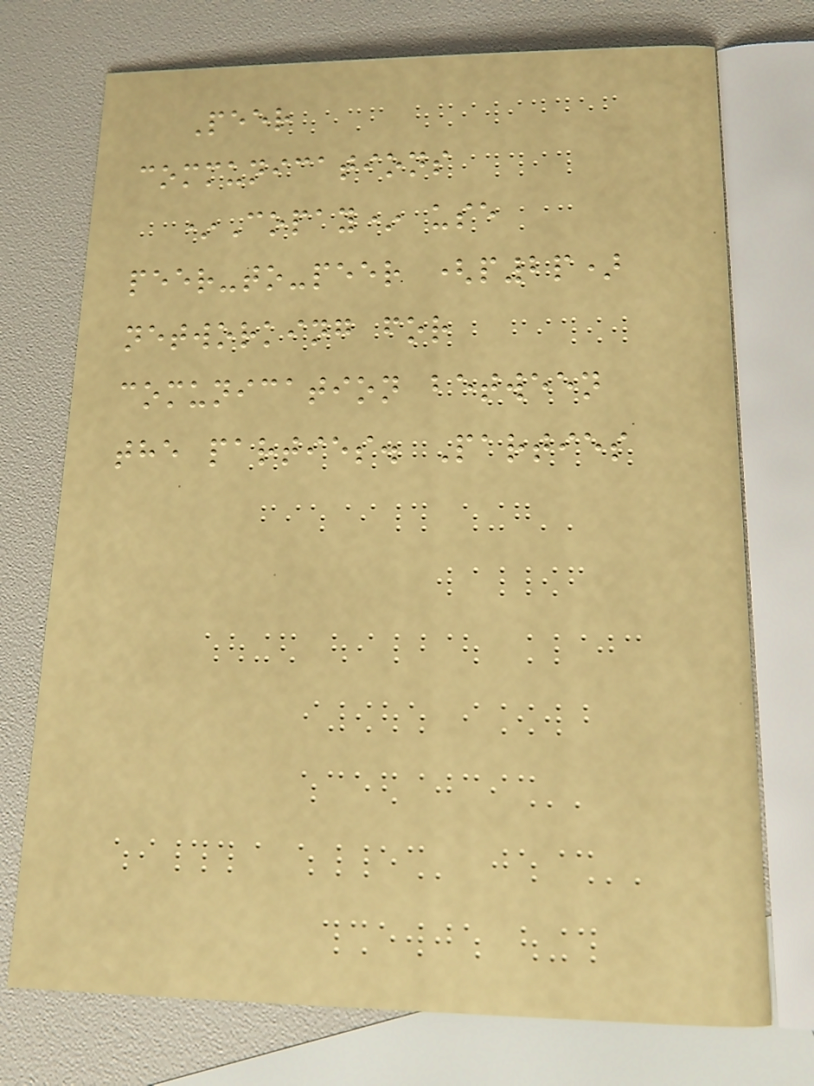Peer
communications
*Copay* use
peer-to-peer (p2p)
networking for
comunication between
the parties. Parties
